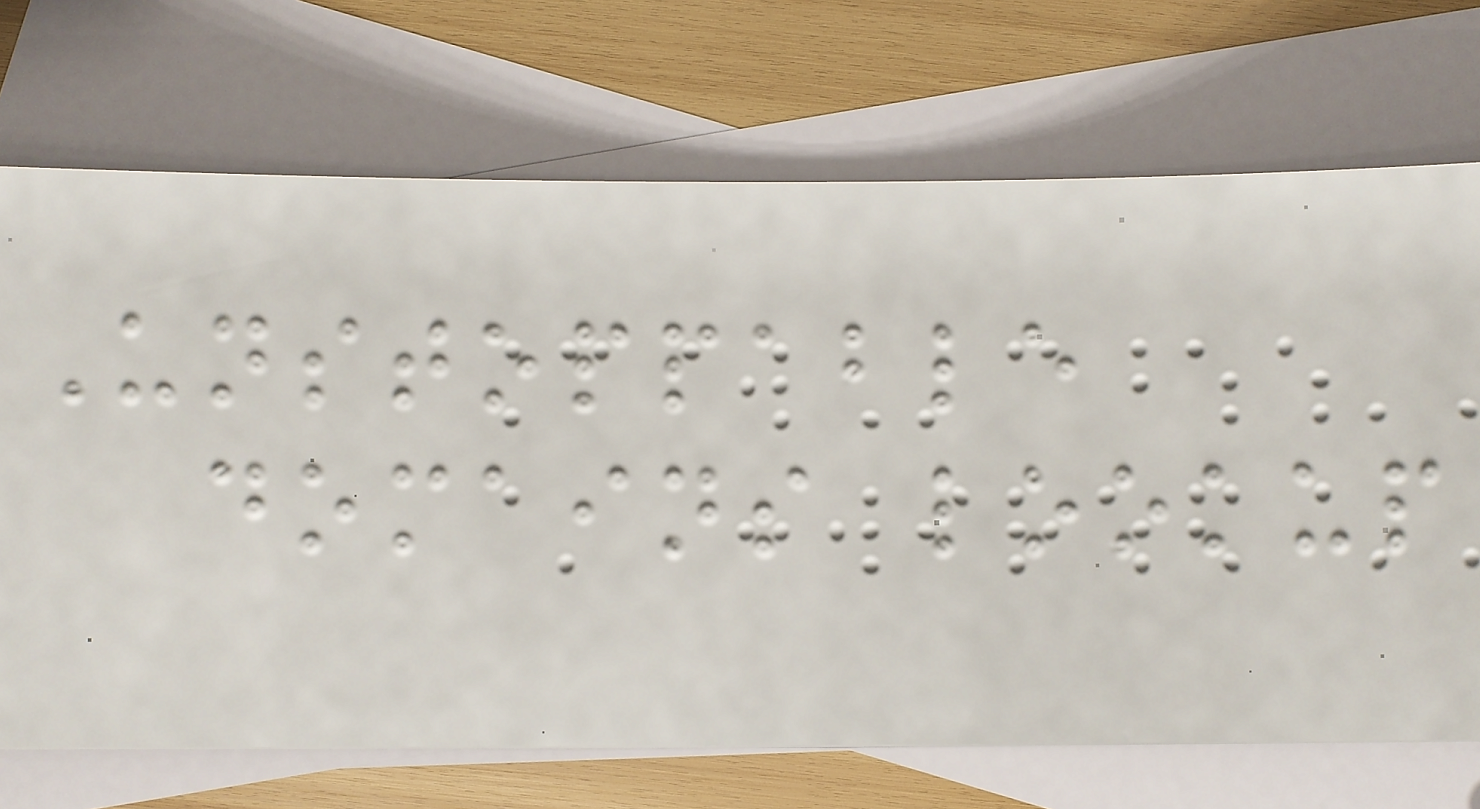Unstoppable
domains lookup
